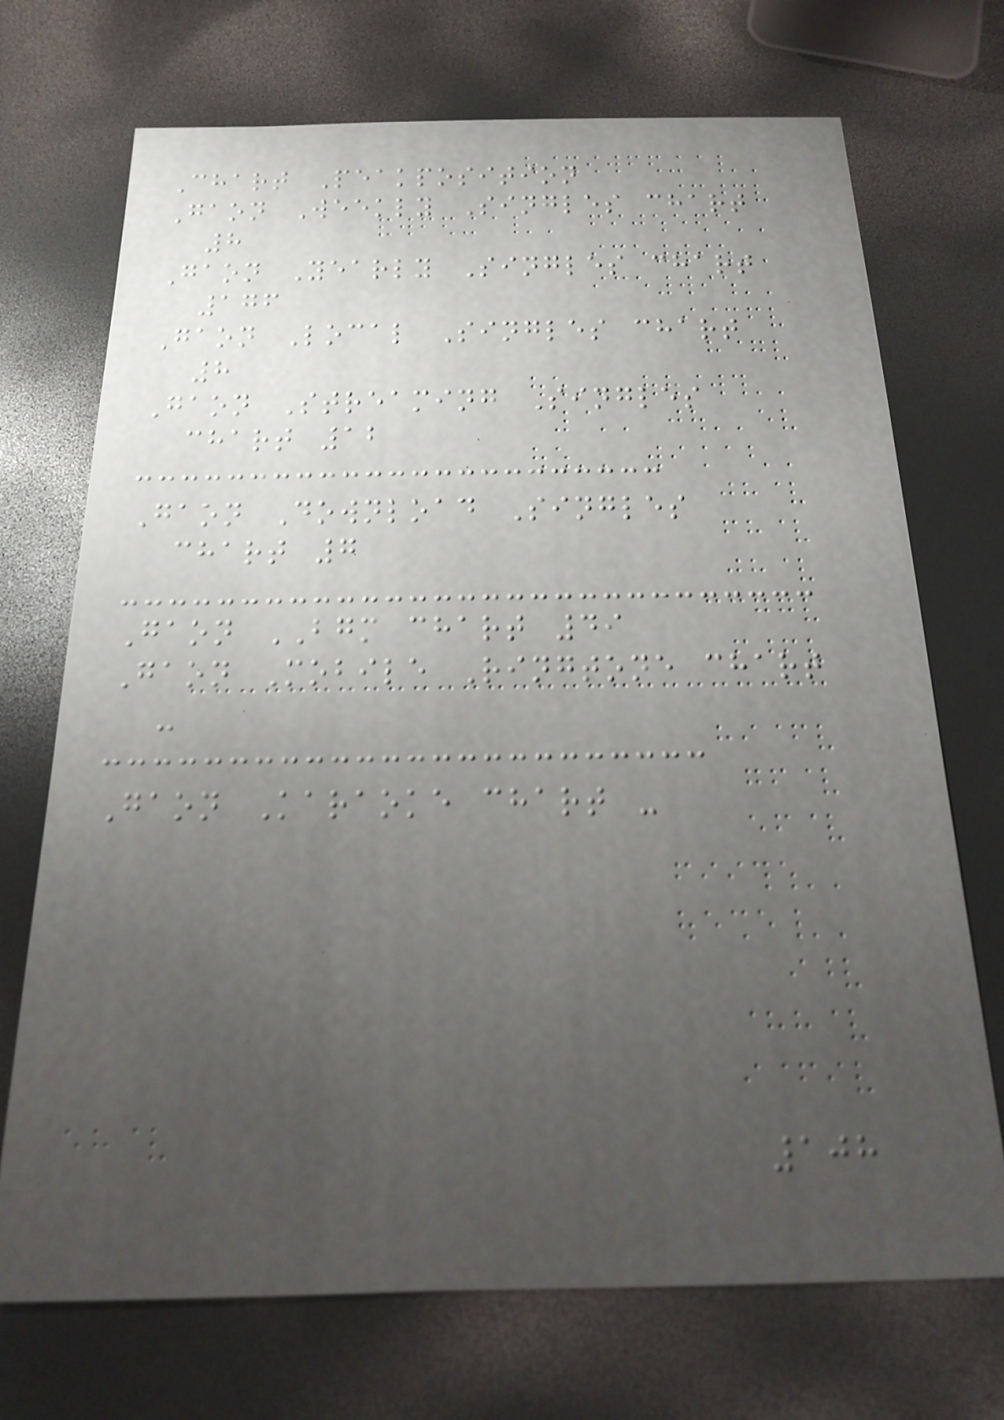Chart Peakposition
Gaon Weekly Singles chart
8
Gaon Yearly Singles chart
176
Gaon Local Singles chart
8
Gaon Streaming Singles
chart 12
Gaon Download Singles
chart 7
Gaon BGM chart 49
Gaon Mobile Ringtone chart
-
Gaon Karaoke chart -
108
